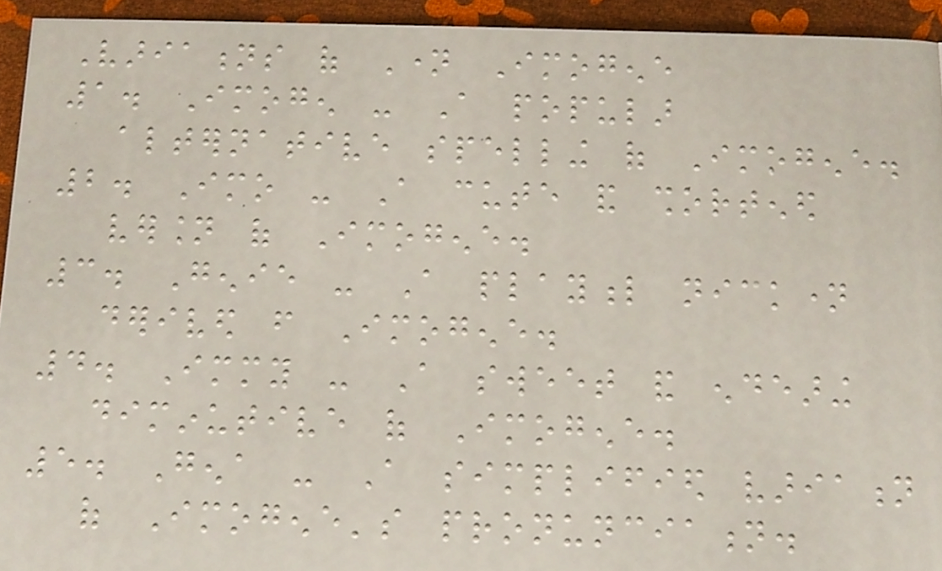Variations of Name Imogene
1. Imogen - A popular
alternative spelling of Imogene.
2. Imo - A cute and shortened
version of Imogene.
3. Genie - A playful nickname
derived from Imogene.
4. Immy - A sweet and endearing
diminutive of Imogene.
5. Gena - A simplified variation
of Imogene's pronunciation.
